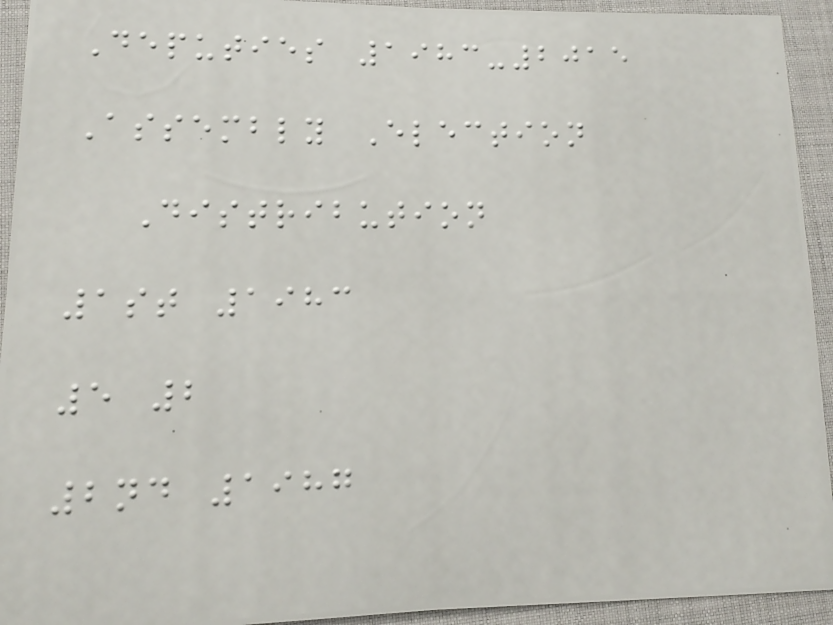Deputies 1983-2015
Assembly Election
Distribution
1st 1983
5 2
2nd 1987
